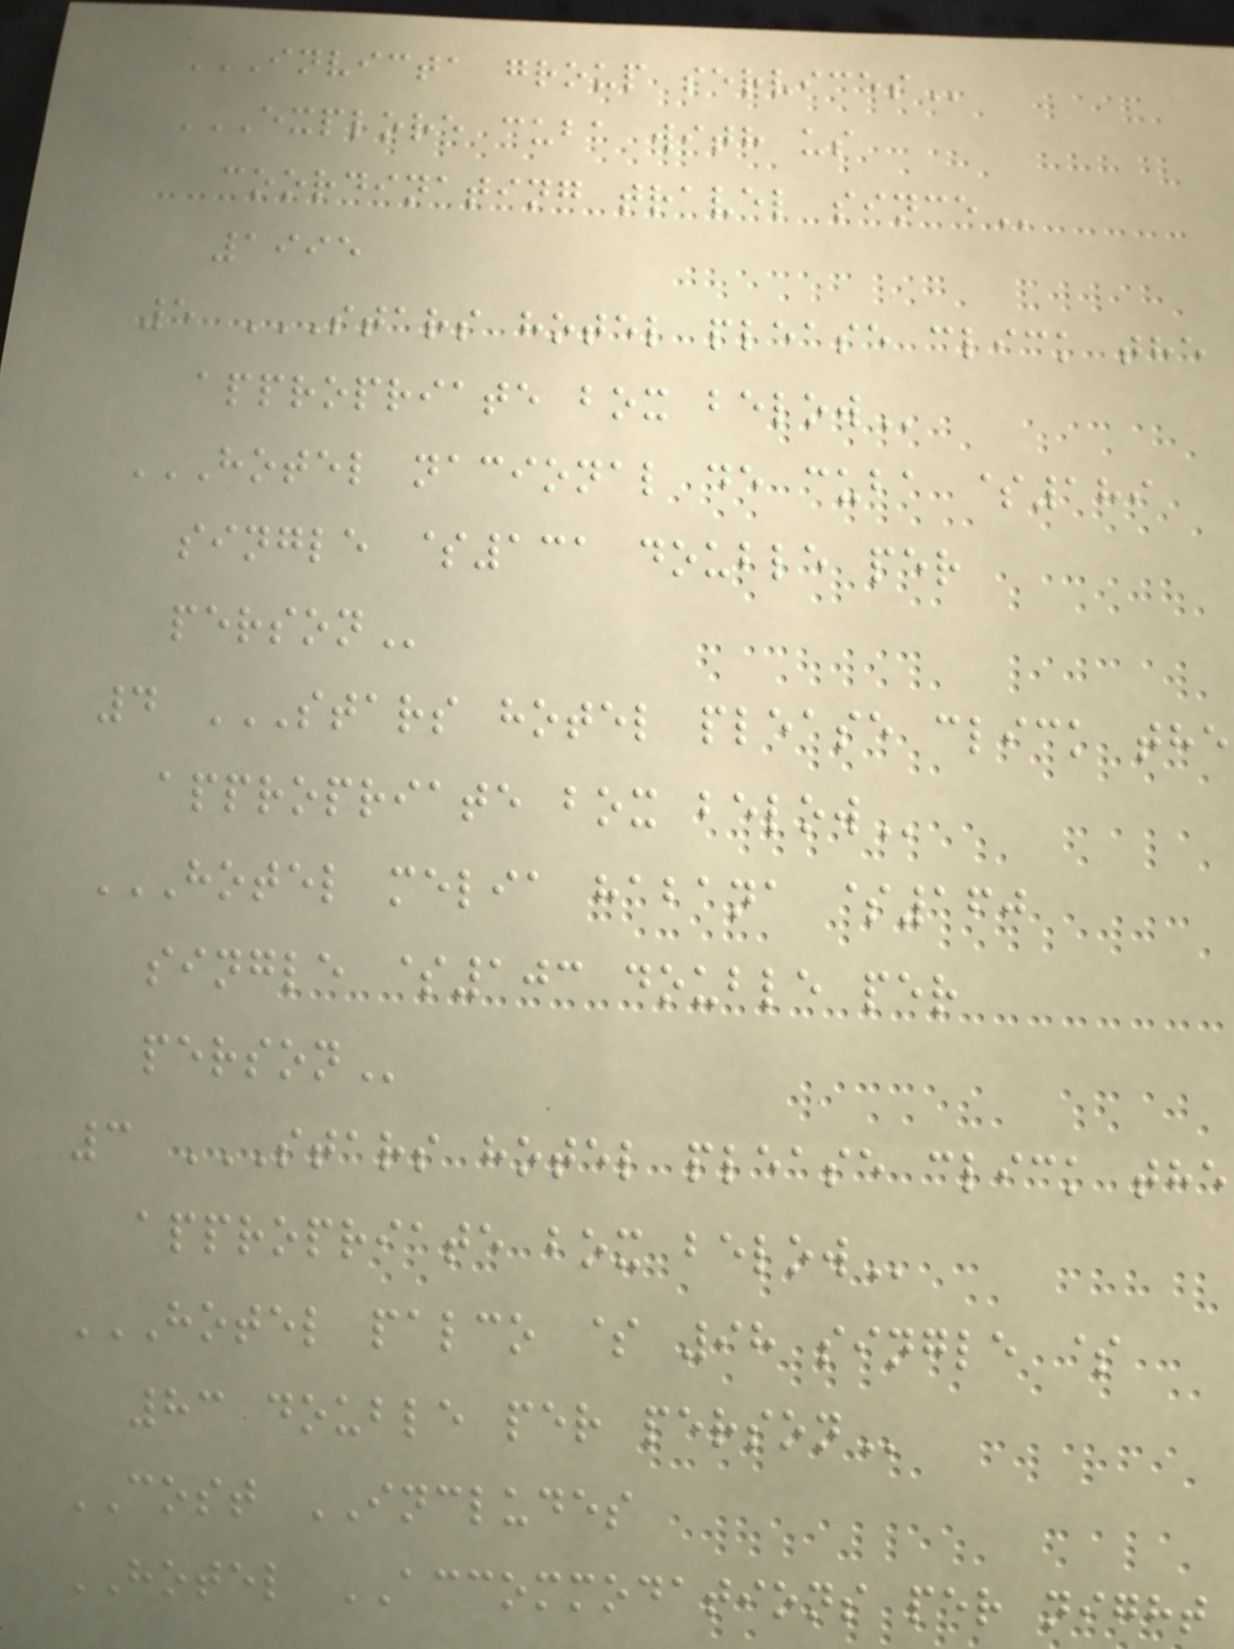INVICTA GROUP SERVICES
EXPLORE CUBA WITH US
COORDINATING TRAVEL SINCE
1995
5 STARS HOTEL PLEASE CLICK THE
APPROPRIATE BOX BELOW
HOTEL NACIONAL DE CUBA $189
SINGLE $131 DOUBLE PER
PERSON
4 STARS HOTEL PLEASE CLICK THE
APPROPRIATE BOX BELOW
HOTEL MELIA HABANA $160
SINGLE $103 DOUBLE PER
PERSON
3 STARS HOTEL PLEASE CLICK THE
APPROPRIATE BOX BELOW
HOTEL PALCO $ 98 SINGLE $
83 DOUBLE PER PERSON
COST INCLUDES
HOTEL ACCOMMODATIONS per night
